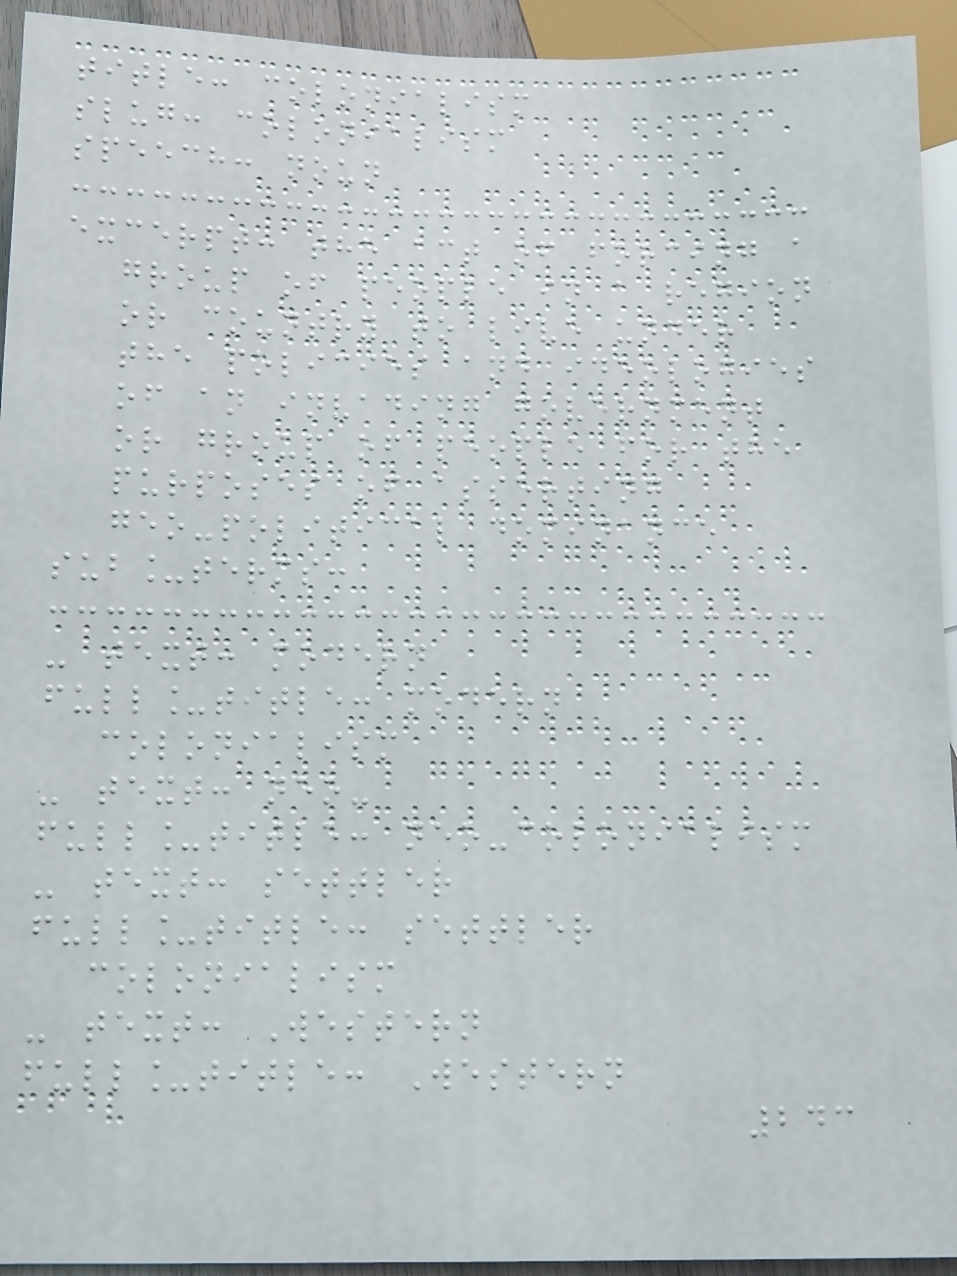title: colonialism
slug: colonialism
speech: noun
excerpt: the act of forcing a
group of people in a region
or country to live under
the policies and ideologies
of an invading government
or group of people for the
purposes of asserting
geo-political dominance
sub_terms:
- text: modern
full_title: modern
colonialism
- text: neo-
full_title: neo-colonialism
- text: settler
full_title: settler
colonialism
- text: Western
full_title: Western
243
